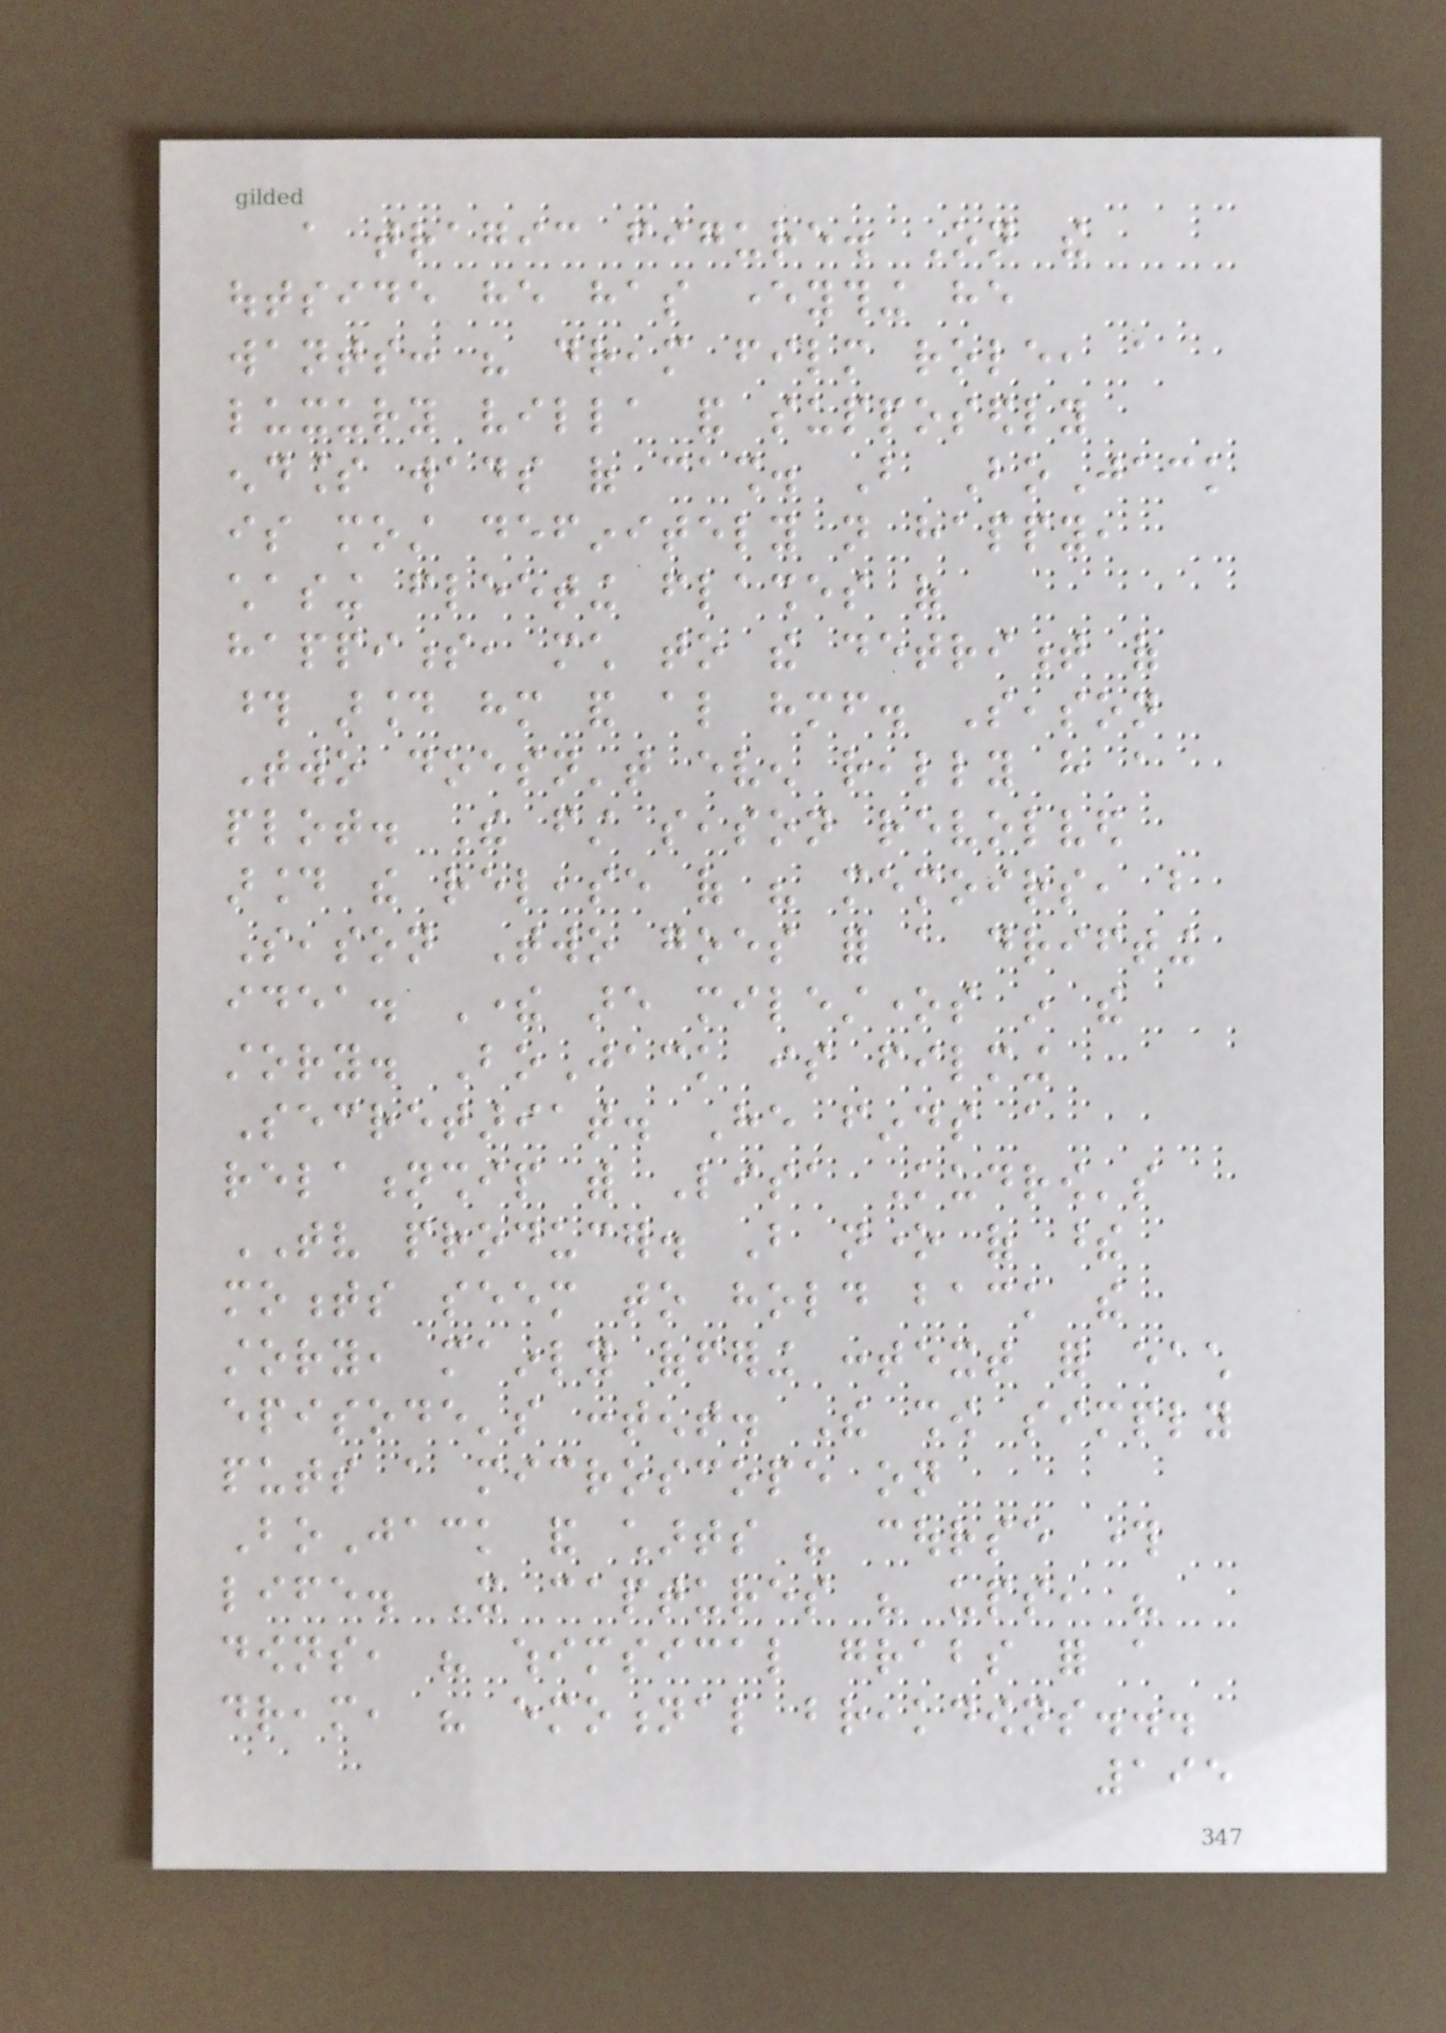a tragic figure. On the
outside he has everything he
wants: his dream film role, a
luxury villa and supposedly
endless wads of cash. But BoJack
is most definitely not happy,
chasing fleeting flashes of
happiness, much to the detriment of
those around him and also himself. Season
Two doesn't even really have a
plot. The first season revolved
around the release of his memoirs, but
Season Two goes for a drifting
idea. There are milestones in the
story. BoJack is filming
Secretariat. He finds a
relationship with Lisa Kudrow's
TV producer. But none of these
moments seem to hold back the
story, mainly offering context for each
episode's content. The show simply
puts a microscope on
BoJack and charts his course through
life. It captures his ups, his
downs, his whimsical grabs for a
dream, his emotional breakdowns...
195
